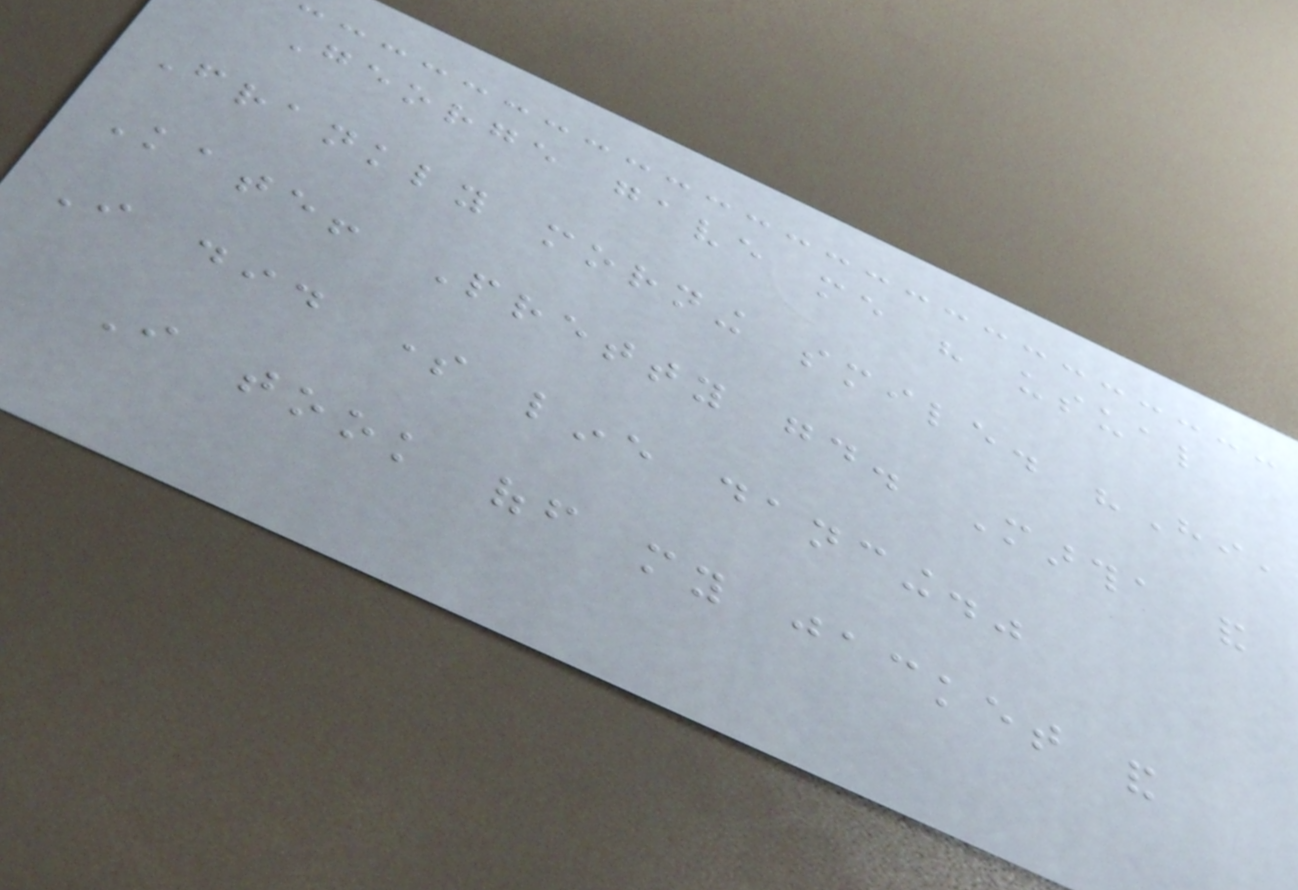George gave me his usual
Frankly morning smile. "Hi,
Kate! Pretty good. Martha and
I did some line dancing."
I took off my jacket and
